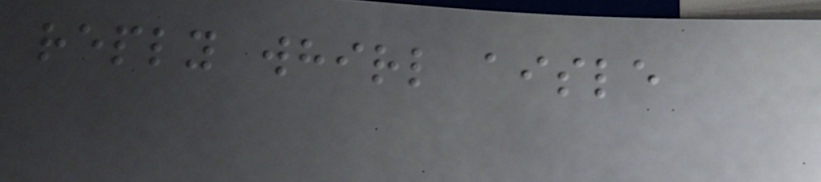reply whirl aisle
